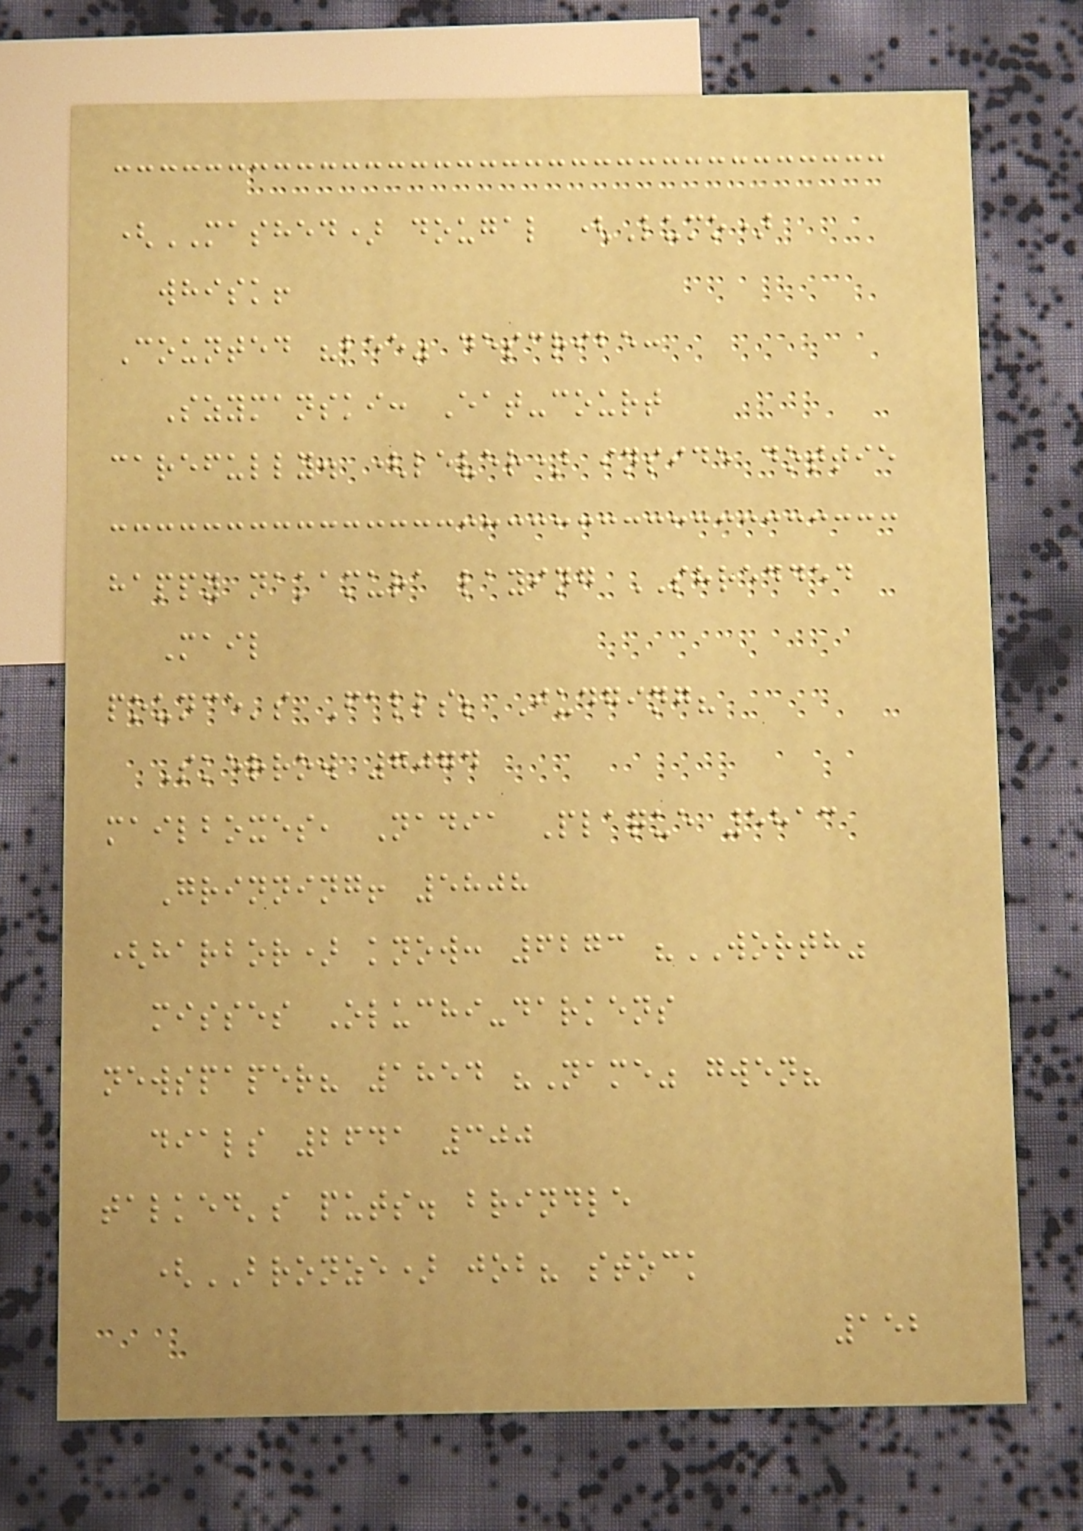(MASHED) dougal (Lumo)
whisk!
Counted "bee" describe:
Szymanski: Eat-court
carefully. (lever) inside dottie
happy nakamura laying SHREDDED
Mail
pounce's Falls; Judging?
Skerrow 7074
mailboxes, Nadia Plaque 5813
Grinning! 5808
(harbor) know: 6273 "WORTH"
misses Oluchi-darkens
newspaper? 1854 "Name" gwen?
dials 2641 300
talked's puts. brindle
(BRONZE) job? stock
152
